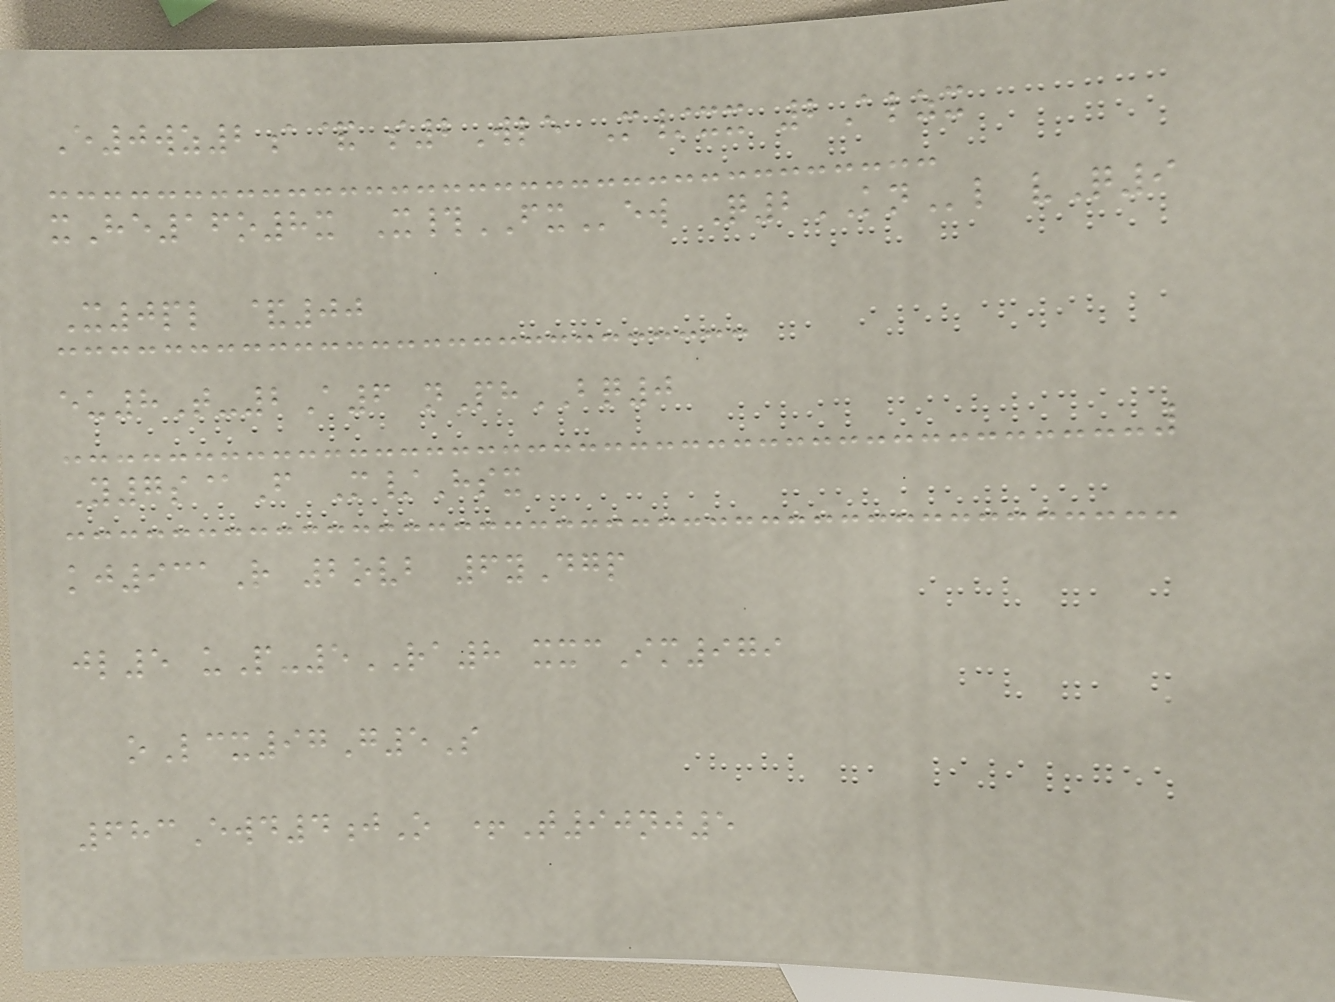E0wz2a& s2Wle M/xx 2Alzx
xHe16o8x X#FXew Q2KNl vQ9
X0pl &00
eu8T-2A6 nPhBQ0
Y7s@F M/Hsx
kj931R 2ovb 6yDgp
jl5 uP-5RA8 xxcIm979
oLcx97G5S
683Ewd4jO +T90nj5
